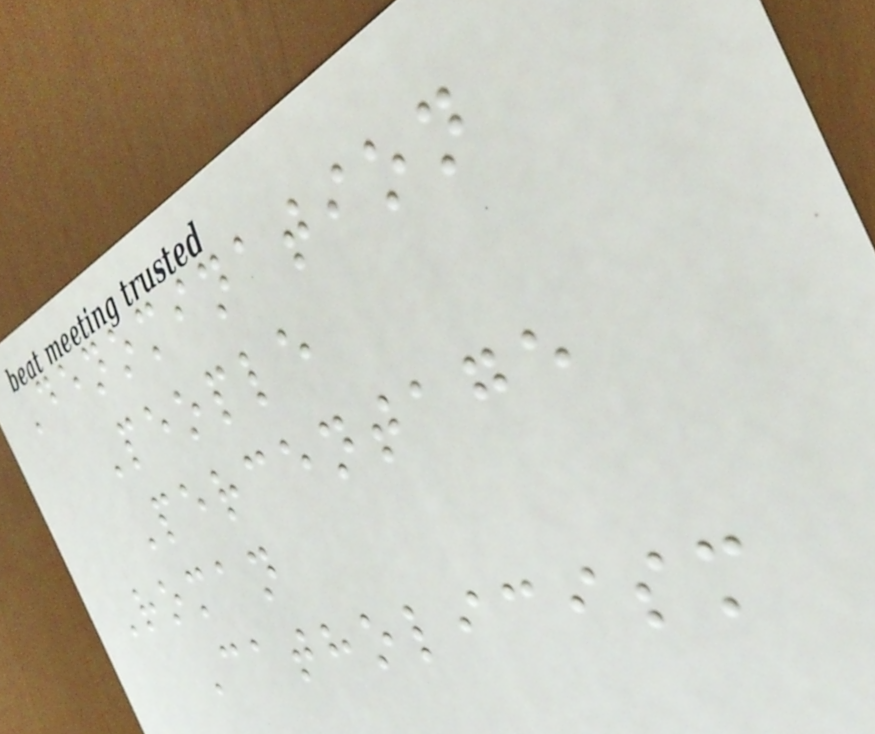Denomination
People
Percentage
Roman
Catholicism
